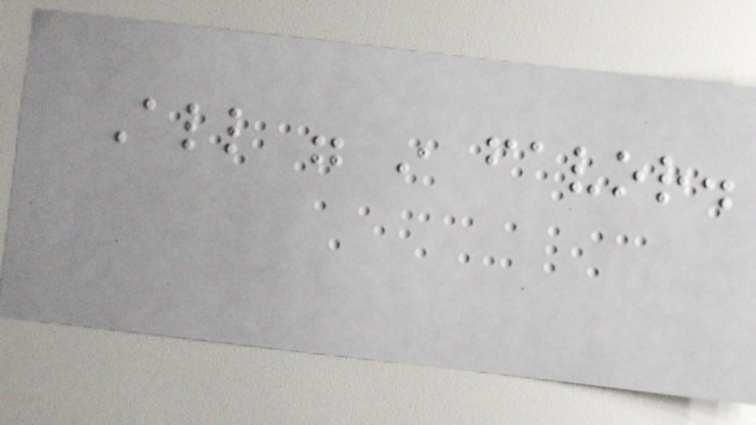All were in favor.
